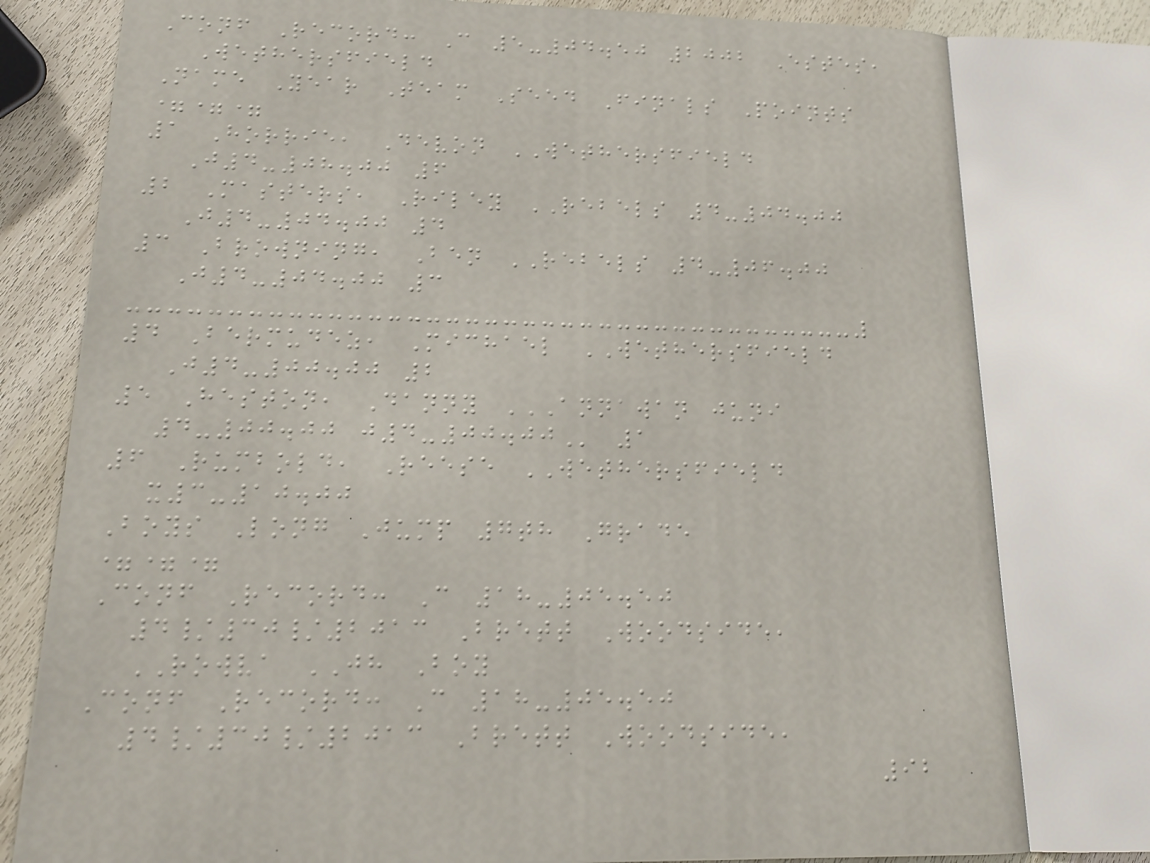Conf Record: C 5-04.50 2002 Estes,
Wethersfield
Name Year Team Seed Finals Points
===
1 Horrie, Devon WETHERSFIELD
J4-08.00 6
2 Masters, Riley REBELS 4-04.00
J4-04.00 4
3 Browning, Ben REBELS 4-06.00
J4-04.00 3
4 Bermudez, Michael WETHERSFIELD
J4-00.00 2
5 Heston, Danny ANNAWAN JUNI
4-00.00 J4-00.00 1
6 Rumbold, Reese WETHERSFIELD
x3-10.00
Boys Long Jump 7th Grade
===
Conf Record: C 18-05.50
4/30/2013 Brett Woodside,
ROWVA JH Boy
Conf Record: C 18-05.50
4/30/2013 Brett Woodside,
92
